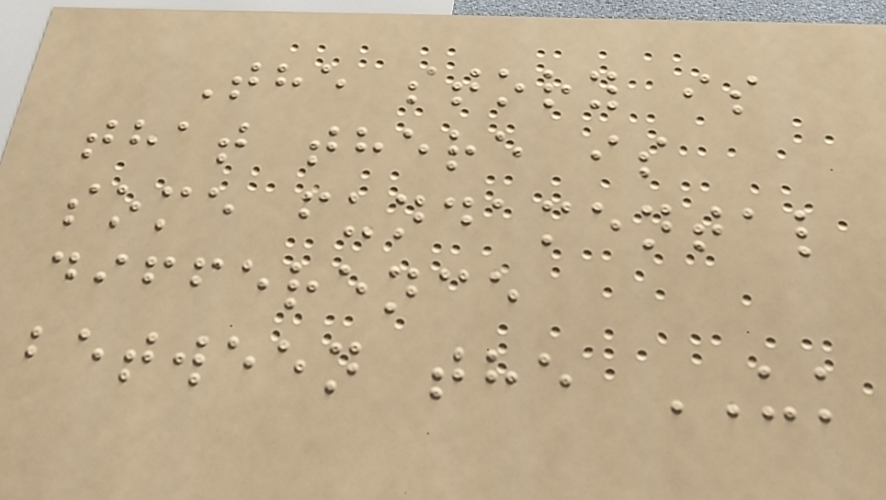The story is
that there is
some fundamental
difference
between the UK
